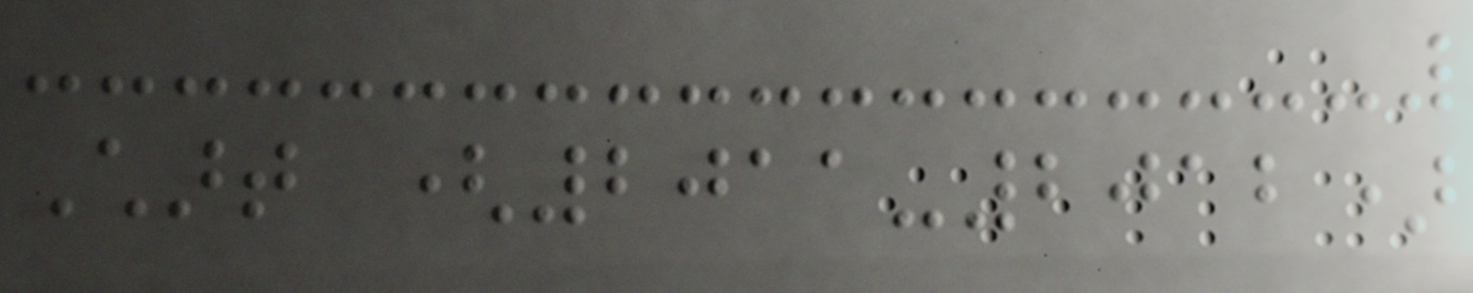Chart (2011-2012)
